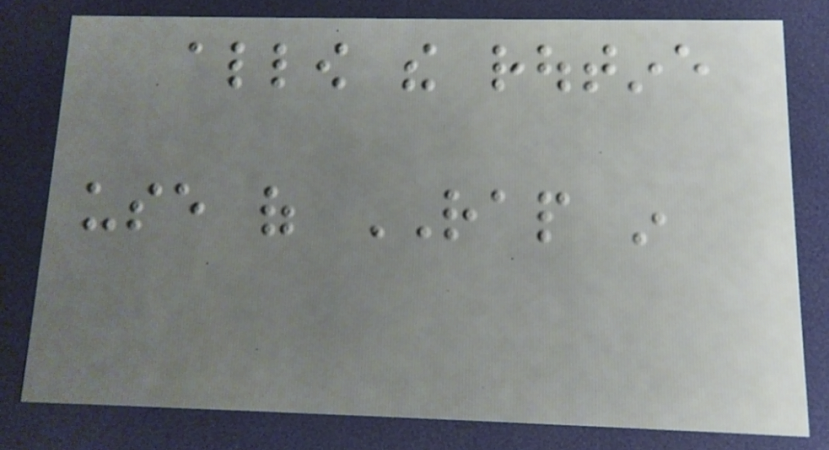allow the routine
use of RAP in
